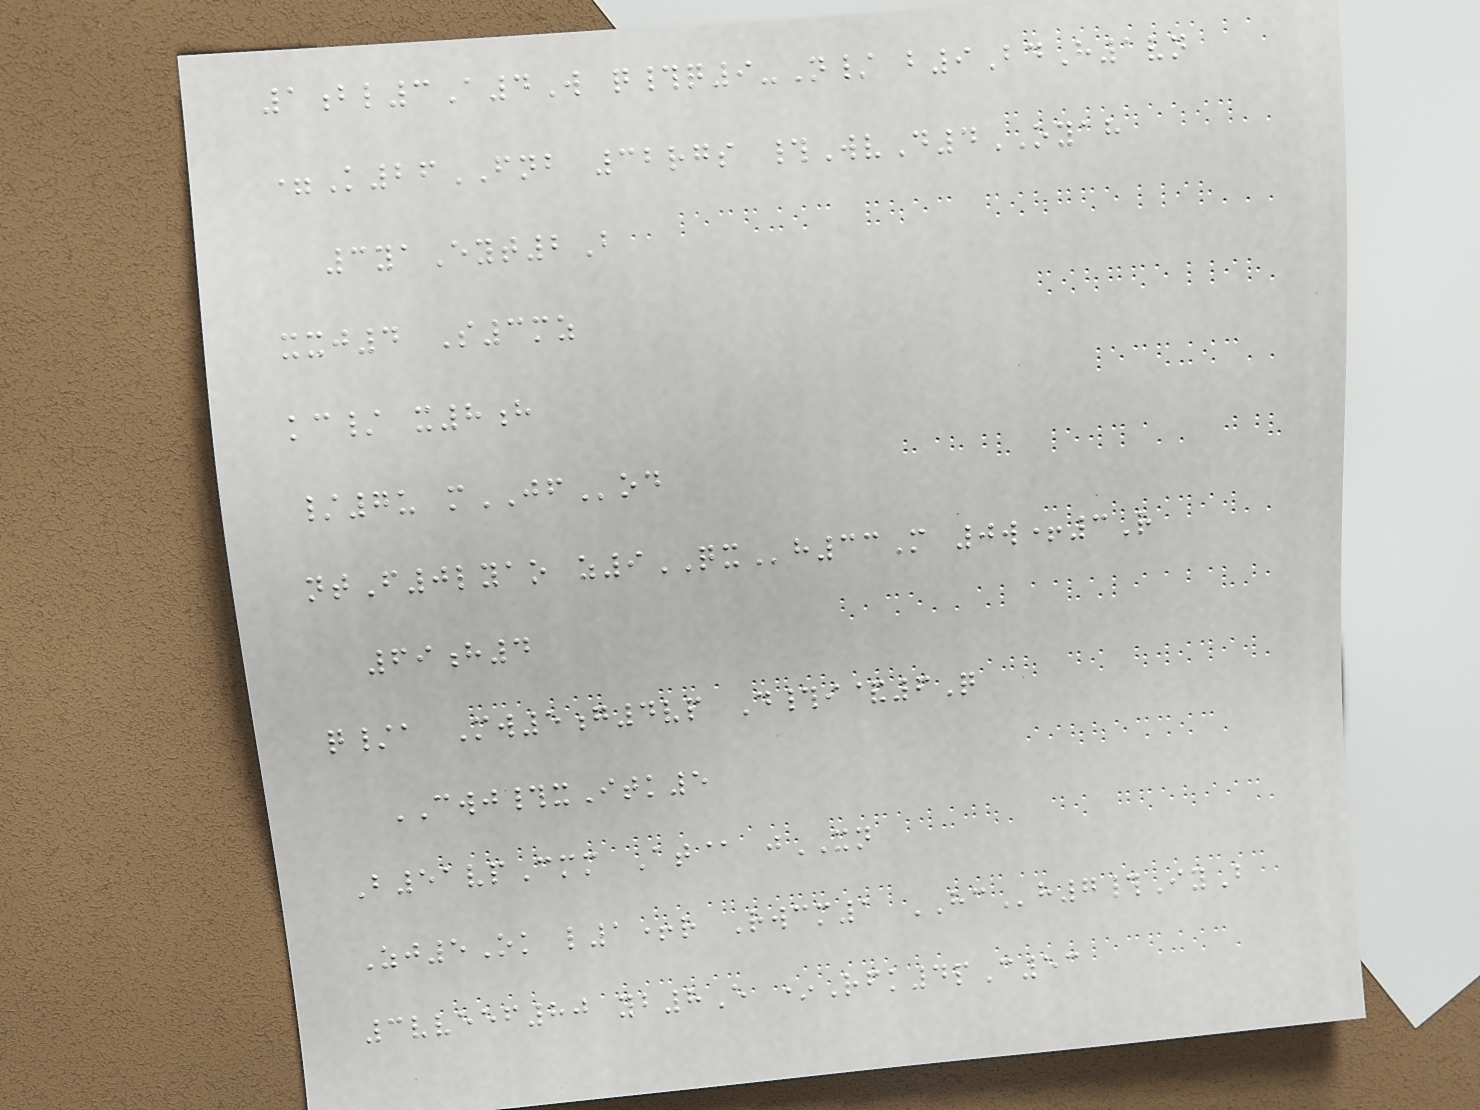1bl3A4W q#q9-N/ b9BdH1vn
=K26FNB 32rgs #WvD4OYAH
3yaEyt2B
xxj4 S3mz
kc/ x8h
/7u mJFod
ntF0lyao z9QXh33M 0w+3R
69h4
q/a Mw5g4vp D#i&6Q
CWJ#xItk5
B51vpCmm At@ jXN
Zj5Ok l1+r Rwcm1 HCh7#IyB
3vveef80 yb8E *Rfk4pC53
